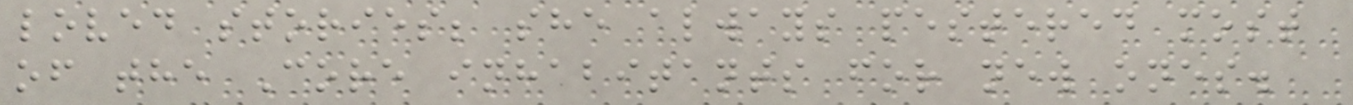loved stories; she always pestered most
of the Core inhabitants for new ones.
